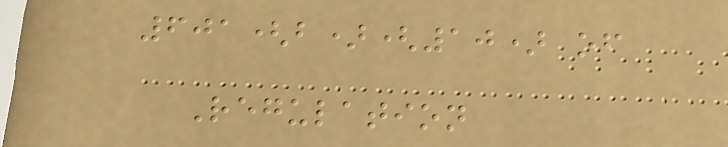601(b)(10) of
Regulation
